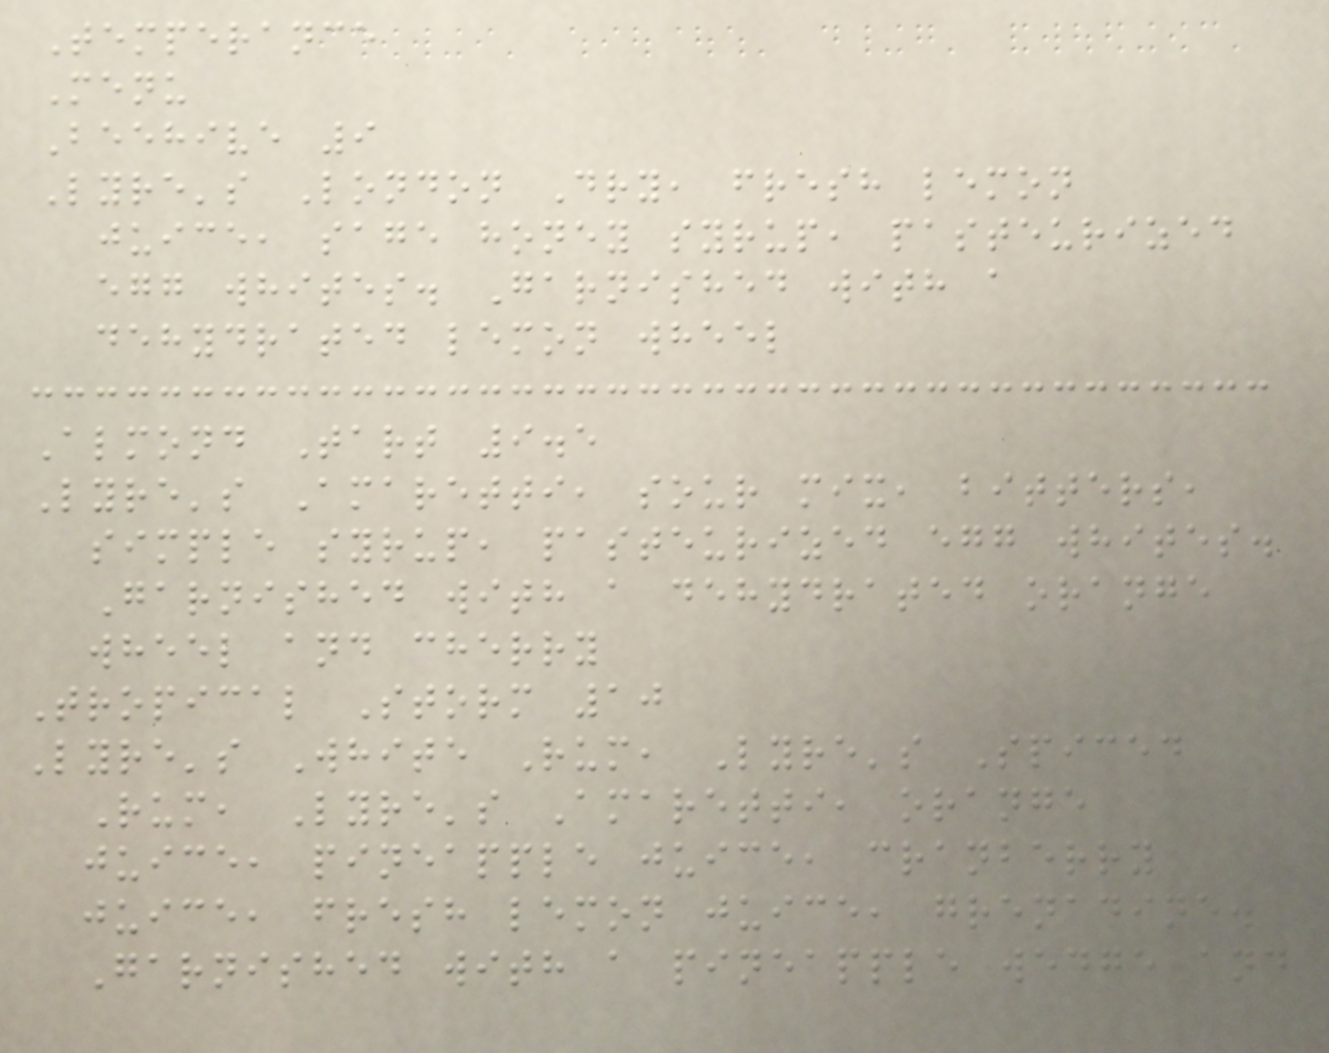Temperance
Menu
Beehive 9
Lyre's London Dry, fresh lemon
juice, sage honey syrup, pasteurized
egg whites. Garnished with a
dehydrated lemon wheel
Almond Tart 9.5
Lyre's Amaretti, sour mix, bitters,
simple syrup, pasteurized egg whites.
Garnished with a dehydrated orange
wheel and cherry
Tropical Storm 10
Lyre's White Rum, Lyre's Spiced
Rum, Lyre's Amaretti, orange
juice, pineapple juice, cranberry
juice, fresh lemon juice, grenadine.
Garnished with a pineapple wedge and
